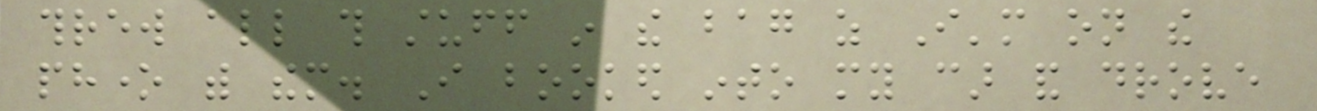threw all this stuff in the bag as I'm on the
phone with them. I booked into my car and drove
